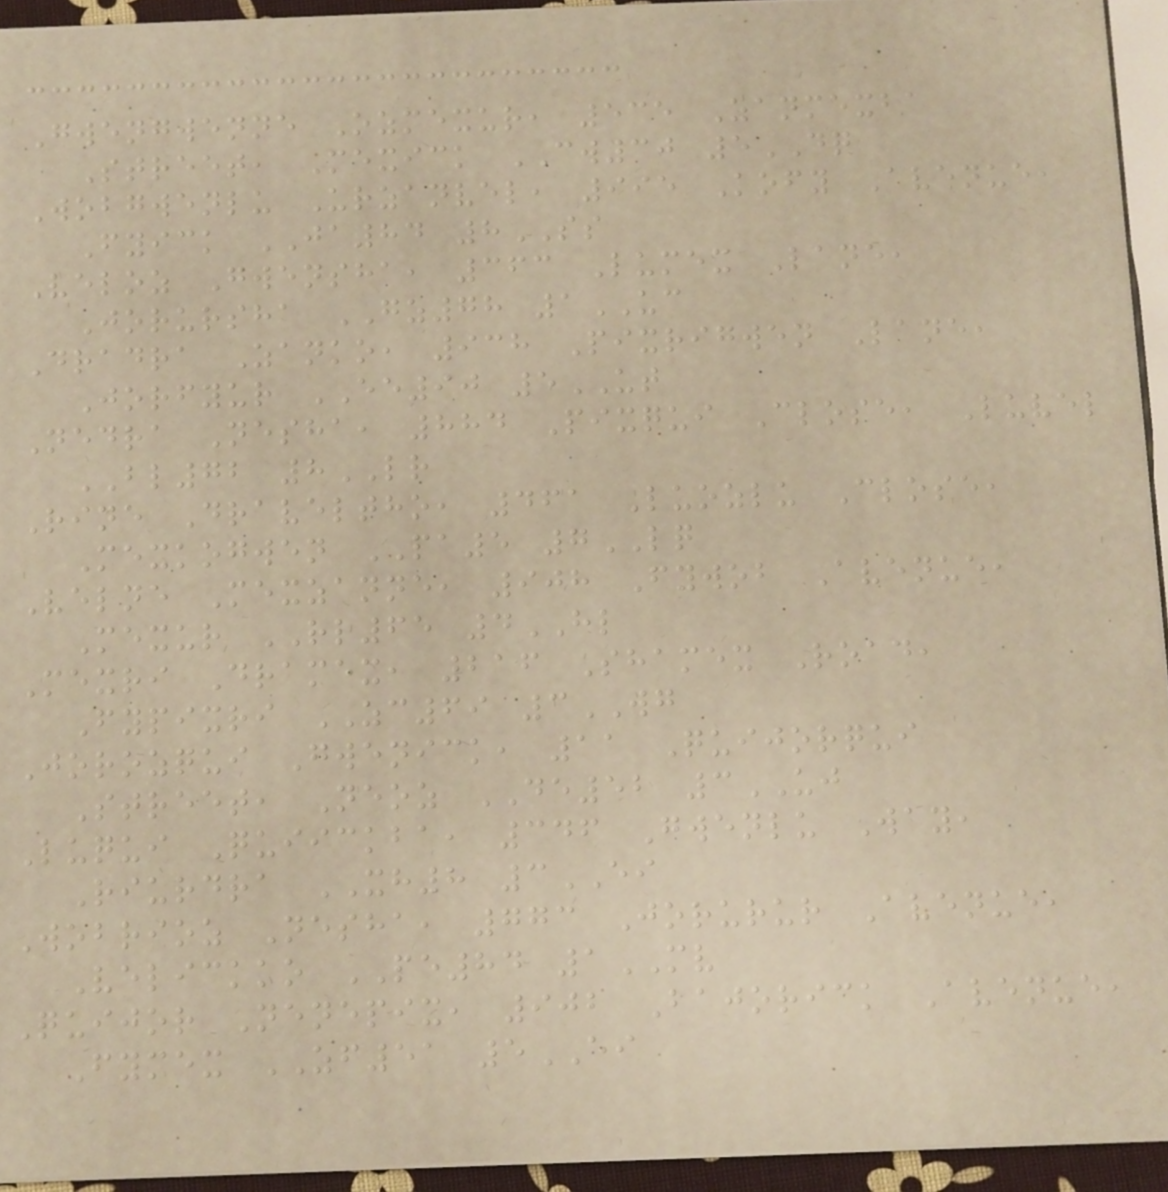Gwengwenne Ozmexur, 535 Zanmexba
Street, Mexick CW30 5DQ
Wobgwenlu Urzanvel, 995 Kofy Avenue,
Fyick JA84 8SS
Veloz Gwensha, 363 Lumex Lane,
Jorursha GZ78 1UC
Dradra Zanko, 938 Pixrigwen Lane,
Jorfyur EE90 5UT
Nedra Nesha, 884 Pixqui Close, Luvel
BL72 8LR
Rine Draveltho, 461 Luozlu Close,
Mexkogwen PA5 7LQ
Velne Mexzanne, 908 Fywob Avenue,
Mexur RL65 4HL
Mexri Dramex, 216 Shamex Road,
Fypixri ZC69 3WG
Jorozqui Gwenick, 11 Quijorqui
Street, Neoz DE52 3UJ
Luqui Quiickba, 346 Gwenlu Way,
Riurdra XH8 3EI
Wobrioz Nesha, 773 Jorurur Avenue,
Velickko PE84 1MV
Quijor Nenepix, 902 Bajorick Avenue,
Fymex ZF51 5EI
